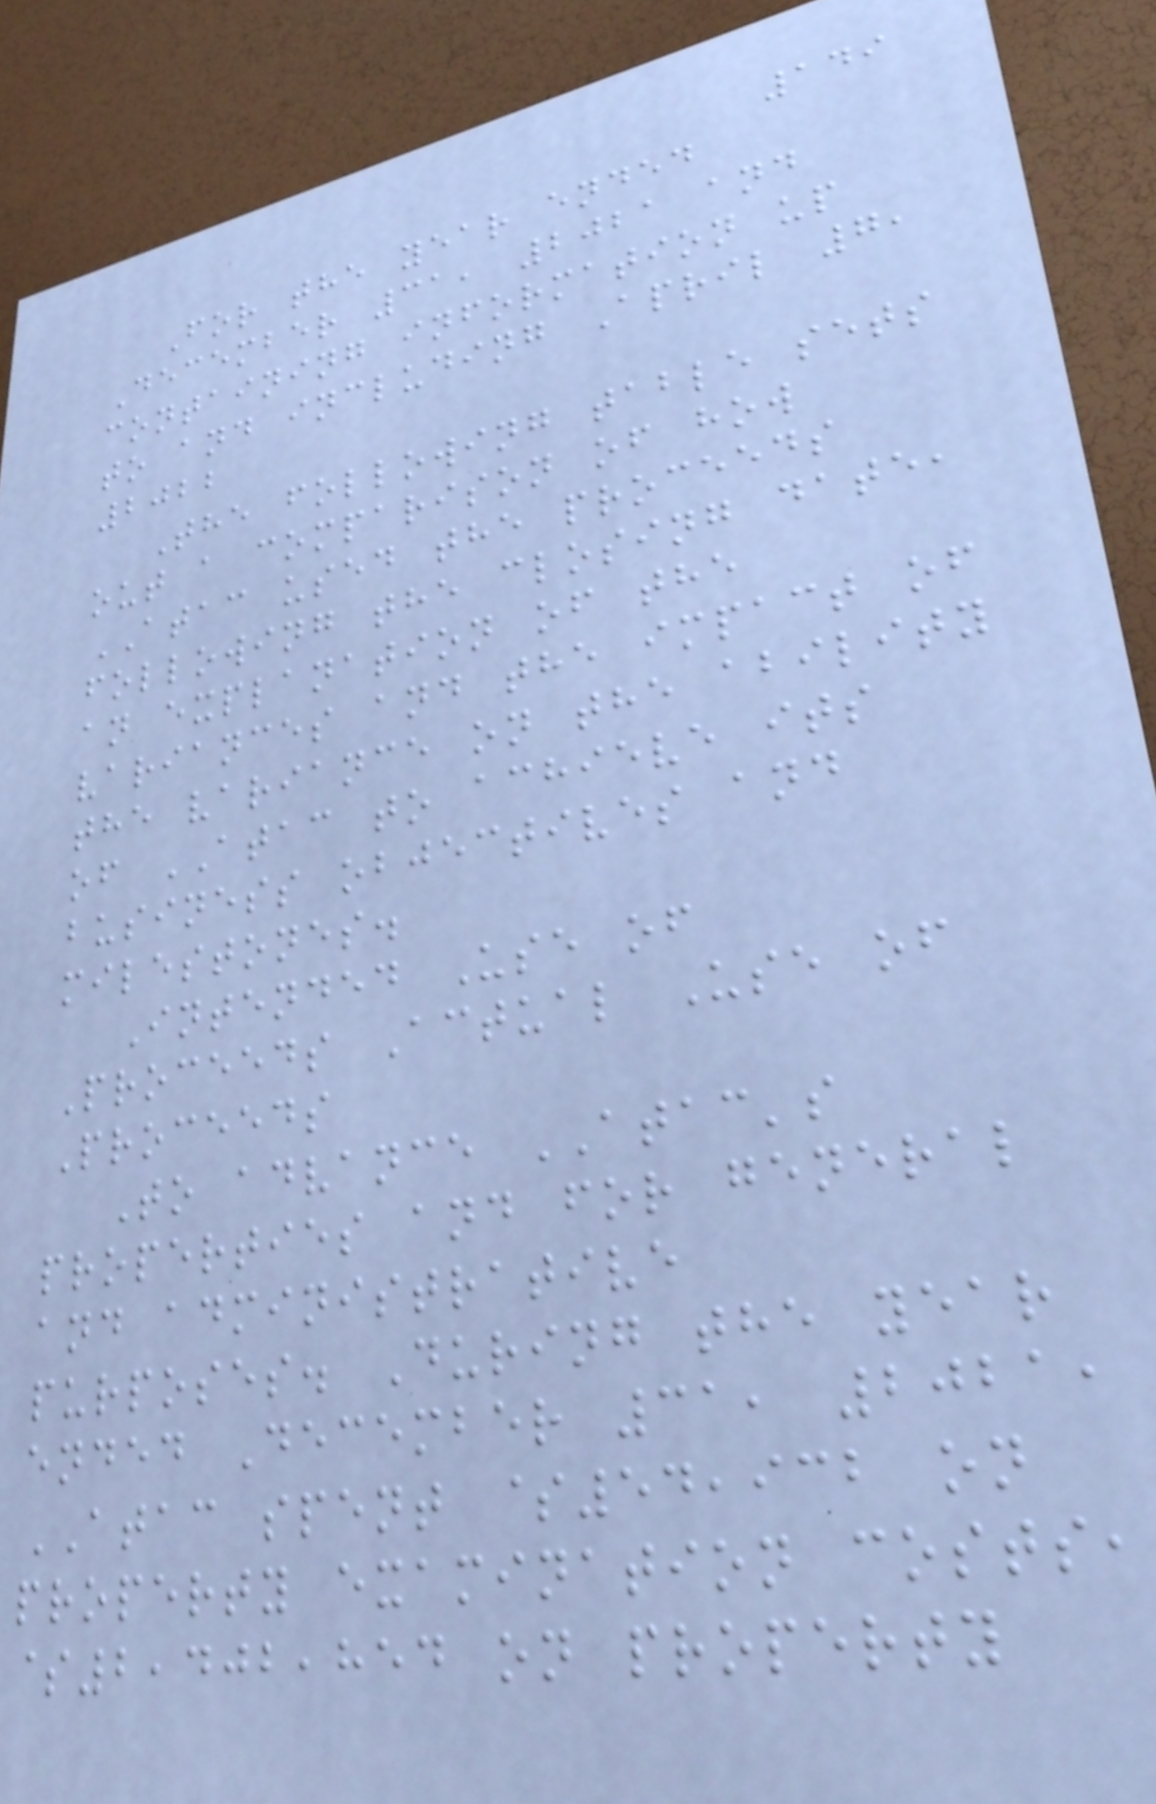149
For the year ended
December 31, 2021 and
containing information up
to and including April 7,
2022
The following table sets
out a comparison of how
ATAC used the proceeds
following the closing date,
an explanation of the
variances and the impact of
the variance on the ability
of ATAC to achieve its
business objectives and
milestones.
Intended Use of
Proceeds Actual Use of
Proceeds
To advance ATAC's
properties and for general
and administrative
purposes. During the year
ended December 31, 2021,
ATAC spent $54,932 on
property examination costs,
$2,402,854 on property
